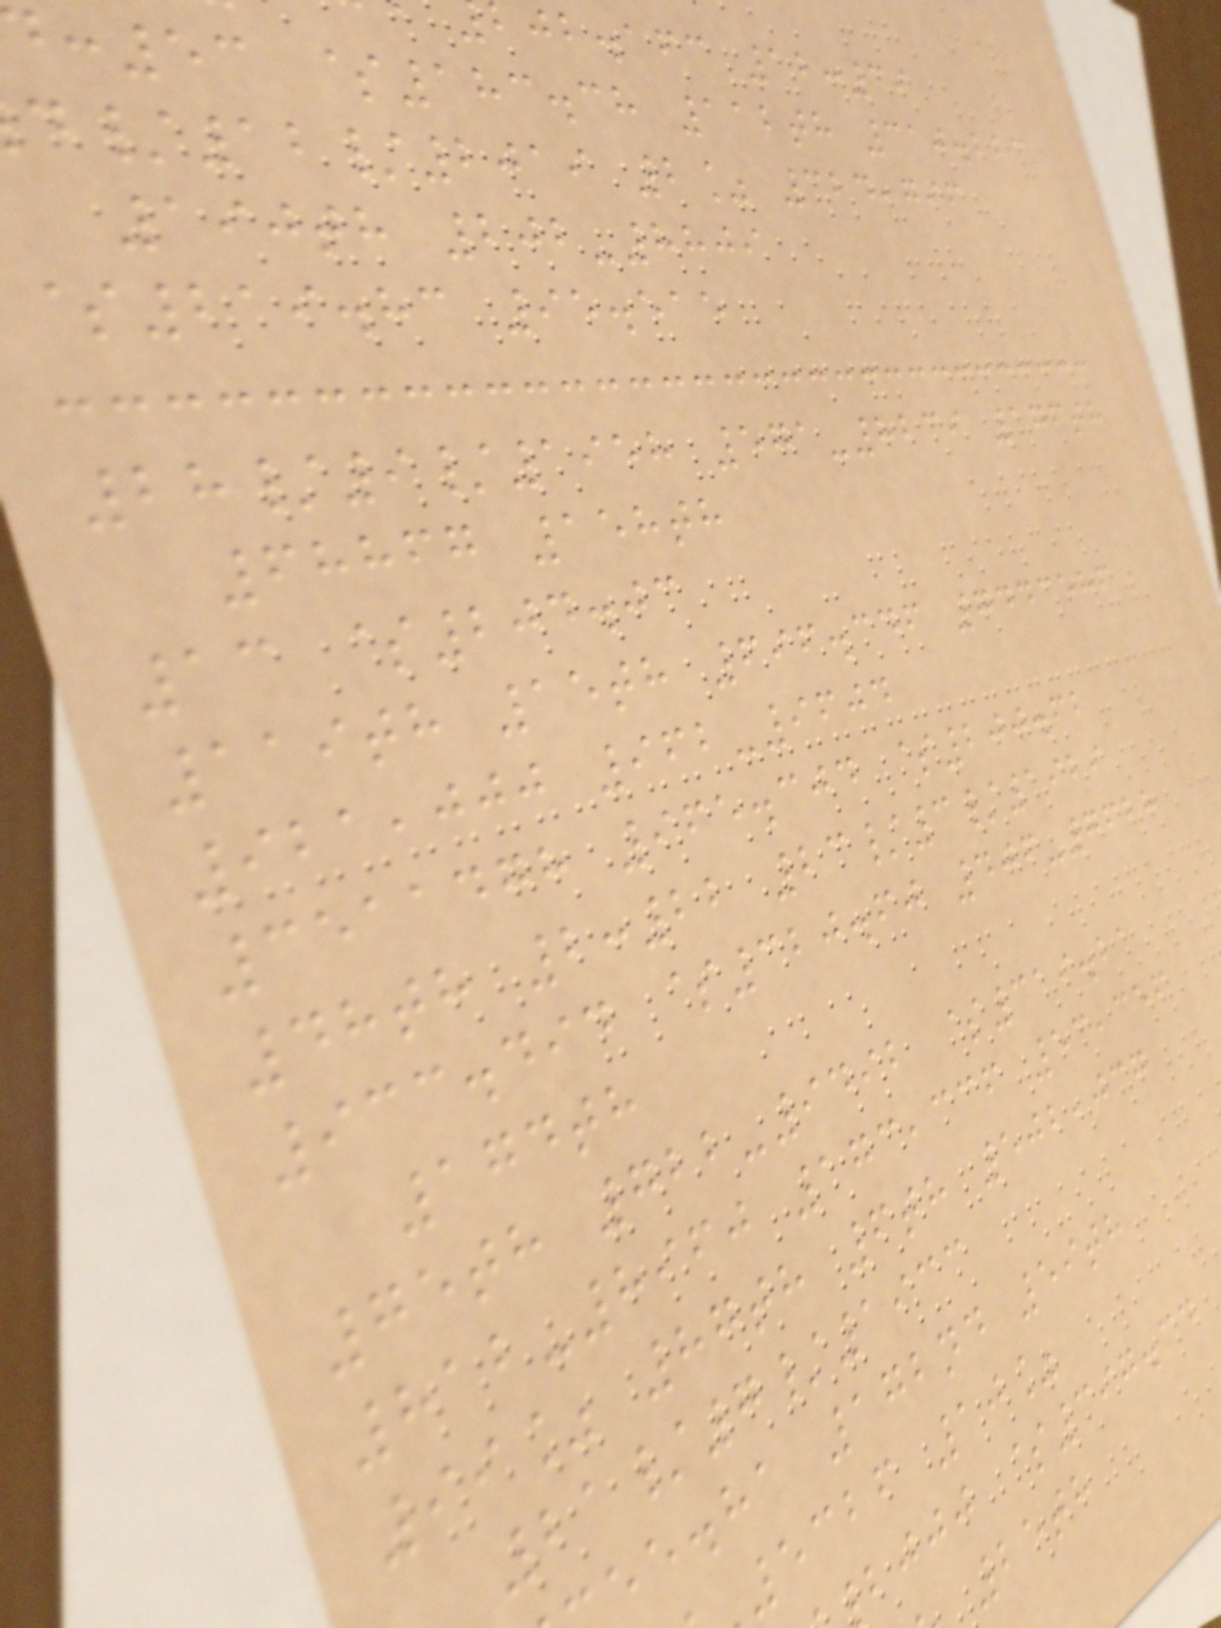bjb.afc 12:39
:53 $183.38 112th 310.223
/12/2019 2% 324,796
190th 202-8809
$219.83 95.515
28/9/1958 571-8239 176th
68867 158th
13 $204.03
119th 15th 696.346 7443586
921,000 962-9604
3511478 965.304 $200.62
48th 2:22 23/3/1929
933.494 $320.60 406-7628
174th
75th 722-9492 $319.21
812-8960 173,336 53,356
99% 87th 6th 502,037
21/7/1933
ee.ha 172nd 59th
5326 10%
bjjj $397.34
25th
